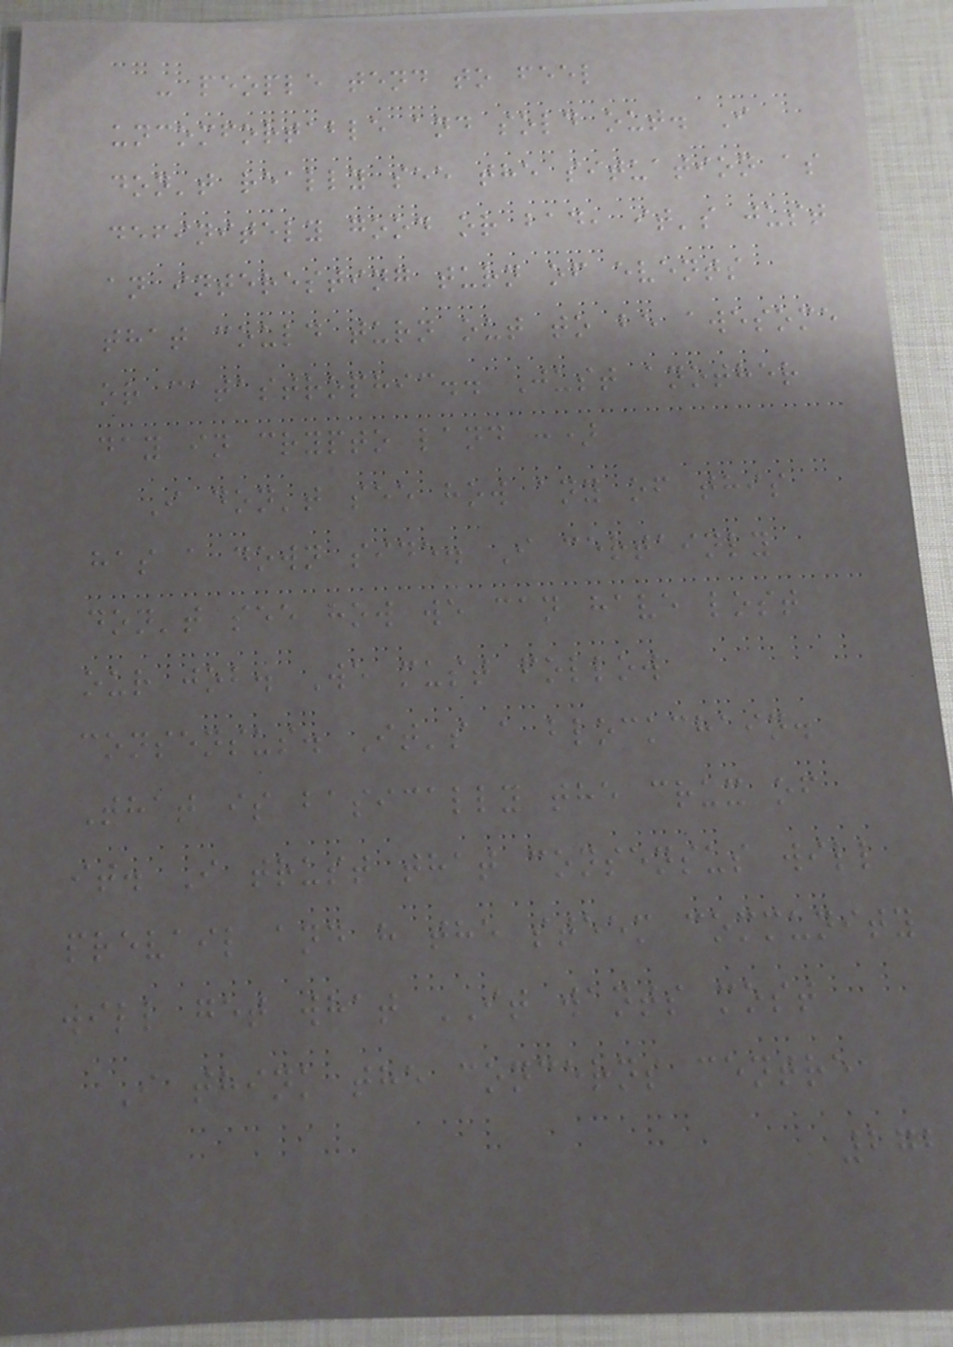- people tend to feel
uncomfortable and sold out. I
don't really see the situation as
definitely good or bad, it's just
an interesting turn of events
that could turn out to be awesome
or catastrophic.. Just another
day in crypto land :)
I don't see how any of this
has a down side. I certainly
don't see how we can have lost
our job. We must follow
consensus. It's a blockchain.
That is basically the crux of
it. I trust that consensus will
prevail and h the steem community
will get what IT wants most
I think the concerns centre
272
